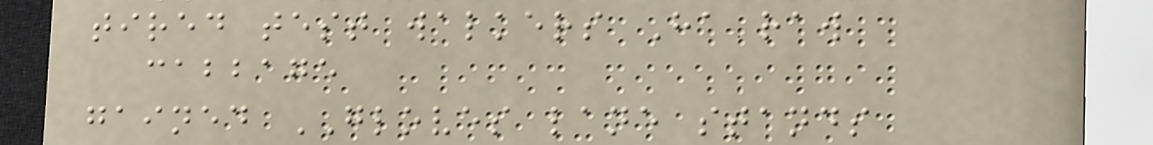tired test walkers Ha raw
cabbage
gained GLOVES lane stands
